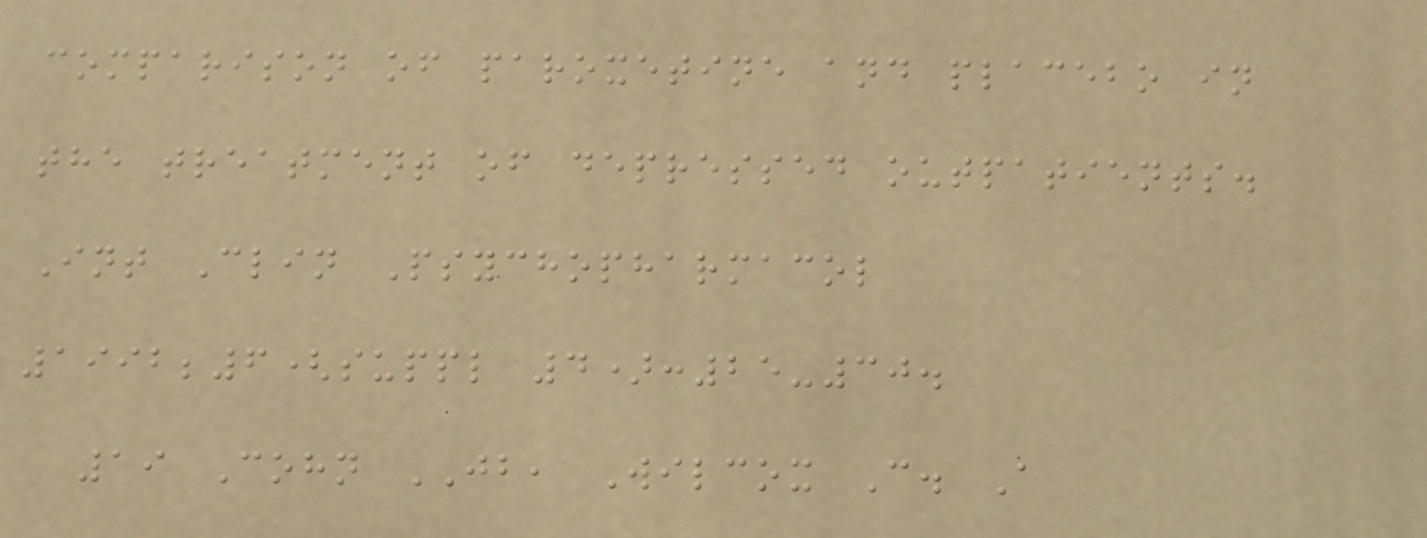comparison of paroxetine and placebo in
the treatment of depressed outpatients.
Int Clin Psychopharmacol
1992;6(suppl 4):25-30.
19 Cohn JB, Wilcox C. A
